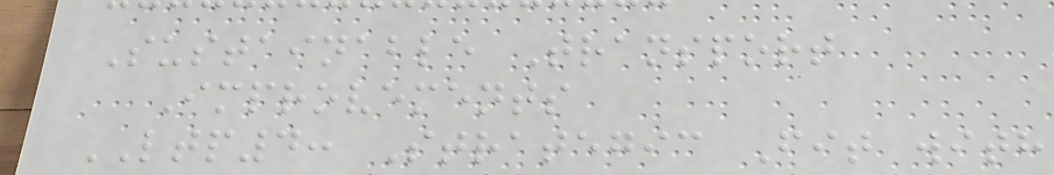Sustainable Transport
Improvements
LTP4: Strategic Fit with
